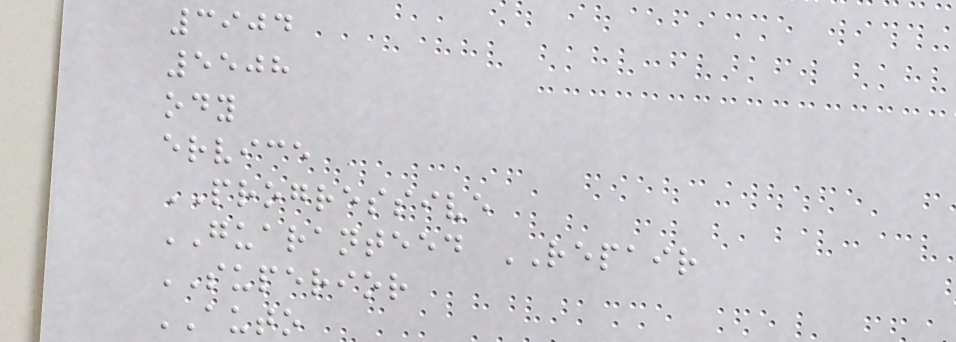3904
5508
ody
ervice
PROGRESSIVE
GUARANTEED REPAIR
SUPERIOR
AUTO
